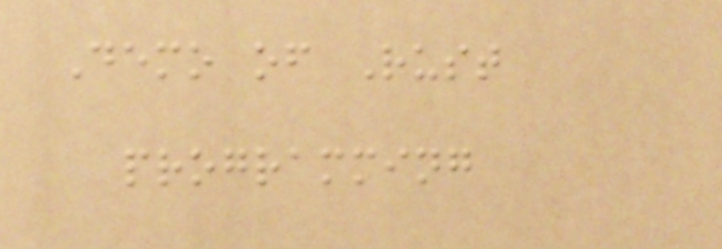Demo of Rust
programming
